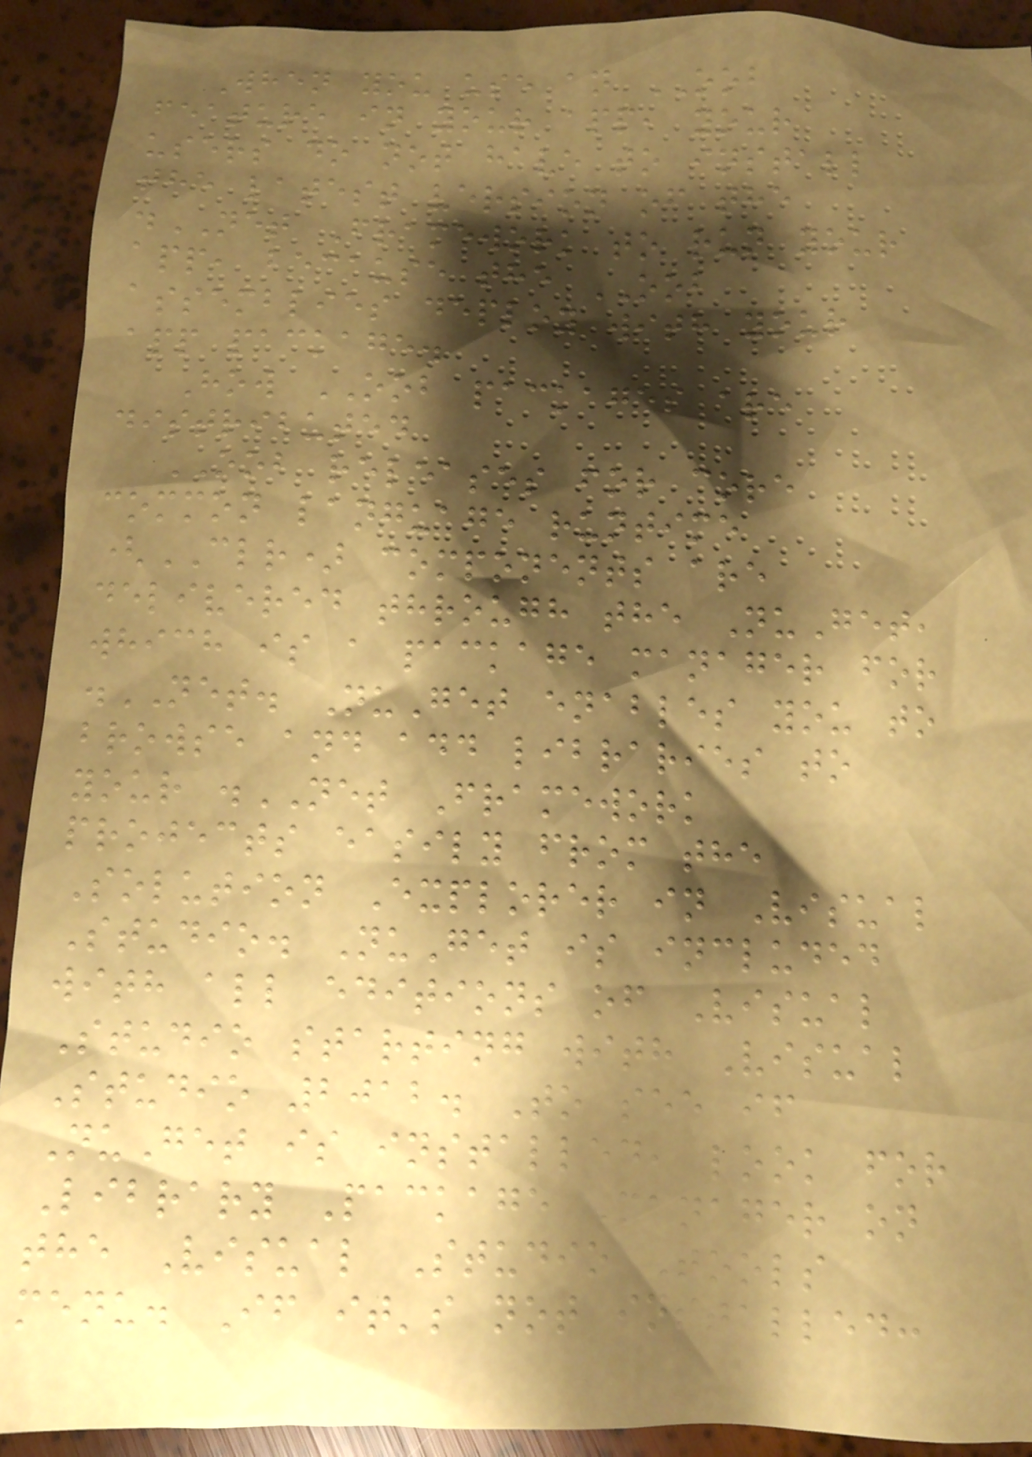When you use an OOB
feature in your app, your
users do not have to install
the latest version of the
.NET Framework to run your
app, because the OOB
assemblies deploy with your
app package.
How OOB packages are
distributed
OOB releases for core
common language runtime
(CLR) components are
delivered through the NuGet,
which is a package manager for
.NET. NuGet enables you to
browse and add libraries to
your .NET Framework
projects easily from the
Solution Explorer in Visual
Studio. NuGet is included
with all editions of Visual
Studio starting with Visual
Studio 2012. To see if
NuGet is installed, look for
Library Package Manager on
the Visual Studio Tools
menu. If it's not installed:
